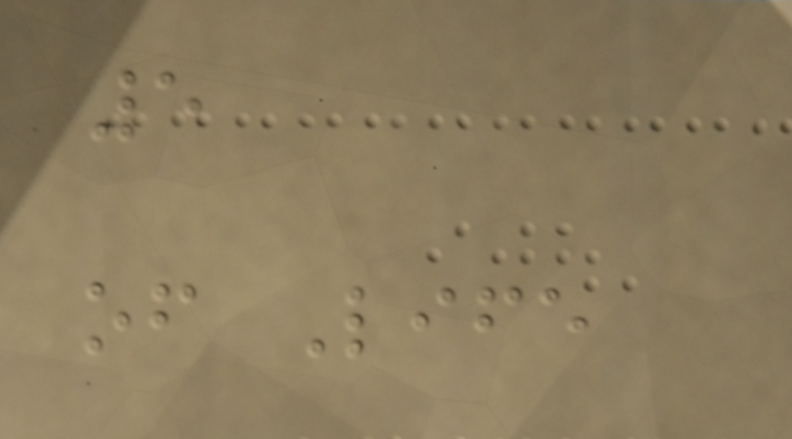5
of Life
